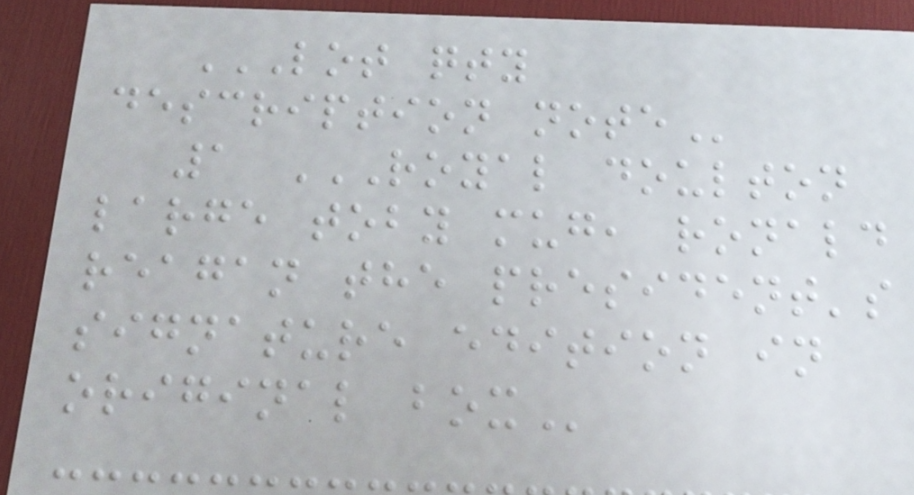LOT QTY
DESCRIPTION NOTE
1 ROYAL DOULTON
LARGE TOBY MUG, RONALD
REAGAN THE PRESIDENT'S
SIGNATURE EDITION IN
ORIGINAL BOX
